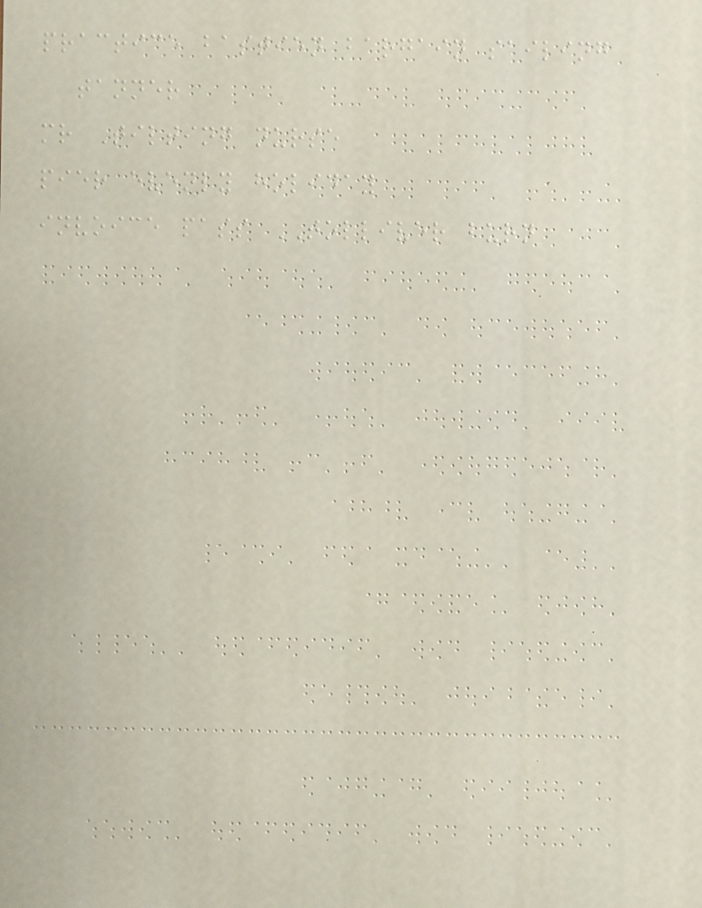practice bastien bargain sailing
tanner
mr Tilting nurse
pier evenly holiday
invoice pass TOLLIVER burn
